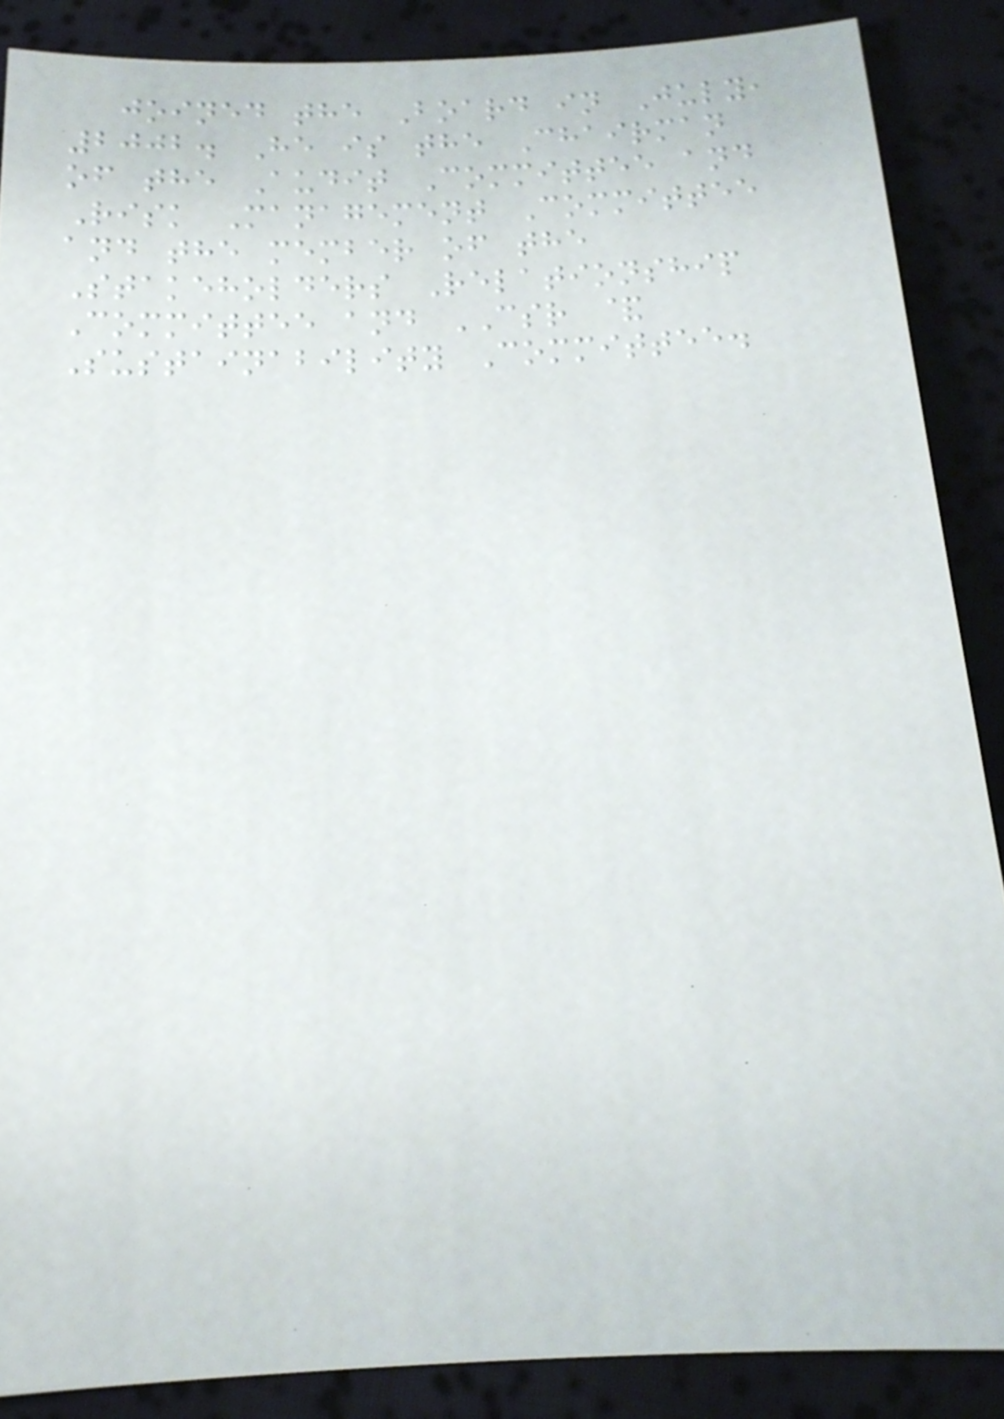joined the Board in July,
2002. He is the Chairman
of the Audit Committee and
Risk Management Committee
and the member of the
Stakeholders Relationship
Committee and CSR &
Sustainability Committee.
